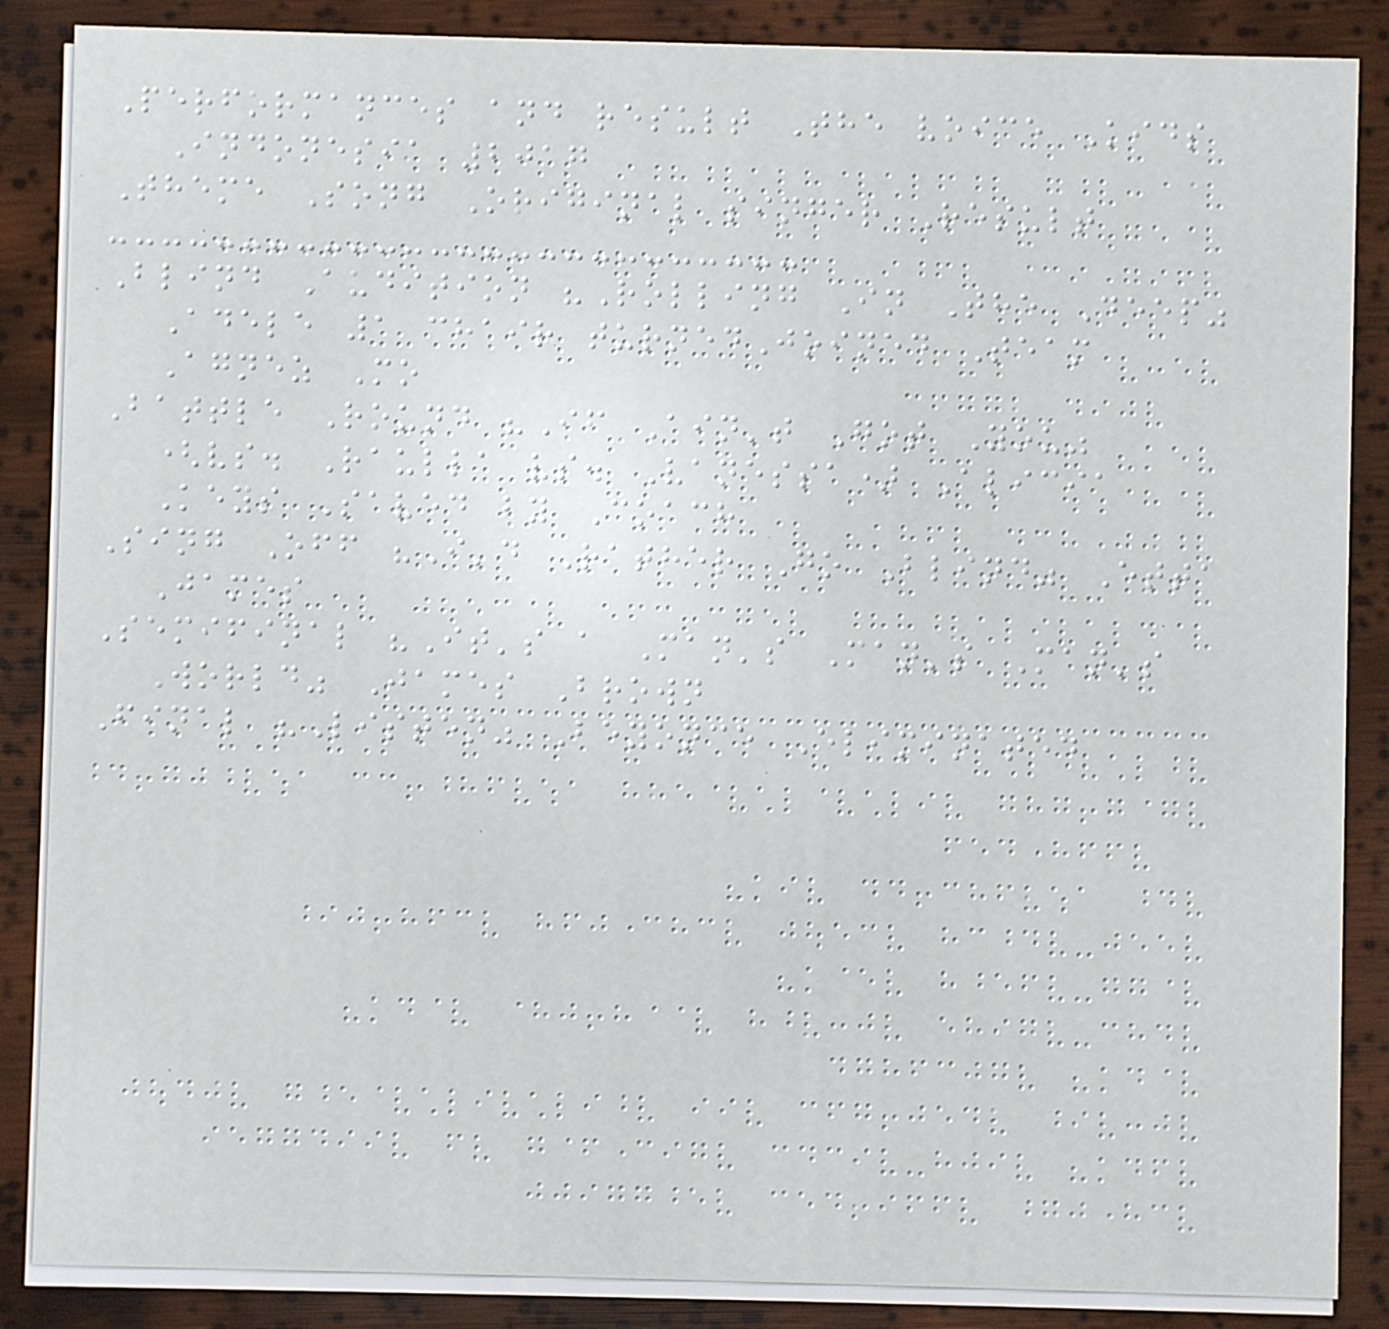Performances and result The voice Kids
Indonesia 2017
Theme Song Original singer Result
Blind Audition "Rolling In The Deep"
Adele 1 chair turnedJoined Team
Agnez Mo
Battle Round "If Ain't Got You"
(vs. Raulla vs. Vanessa) Alicia
Keys Saved by Coach
Sing Off "I'd Rather Go Blind" Etta
James
Semifinal "It's a Man's Man's Man's
World" James Brown
Final "Listen" Beyonce Eliminated
